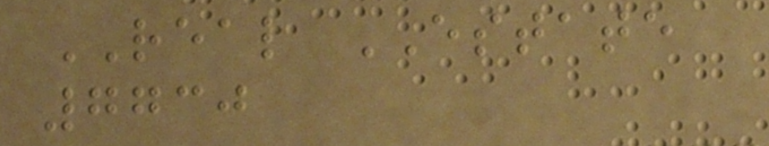REAL ESTATE
7730
